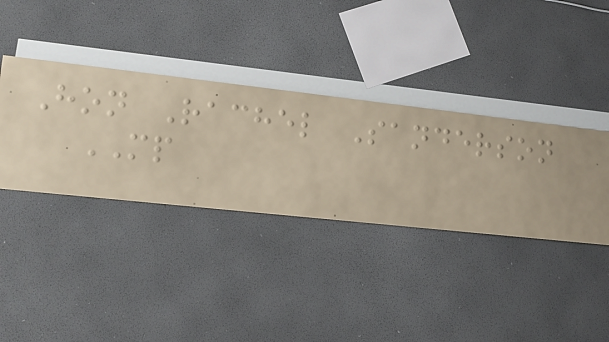Hon Rachel Sanderson
MP
